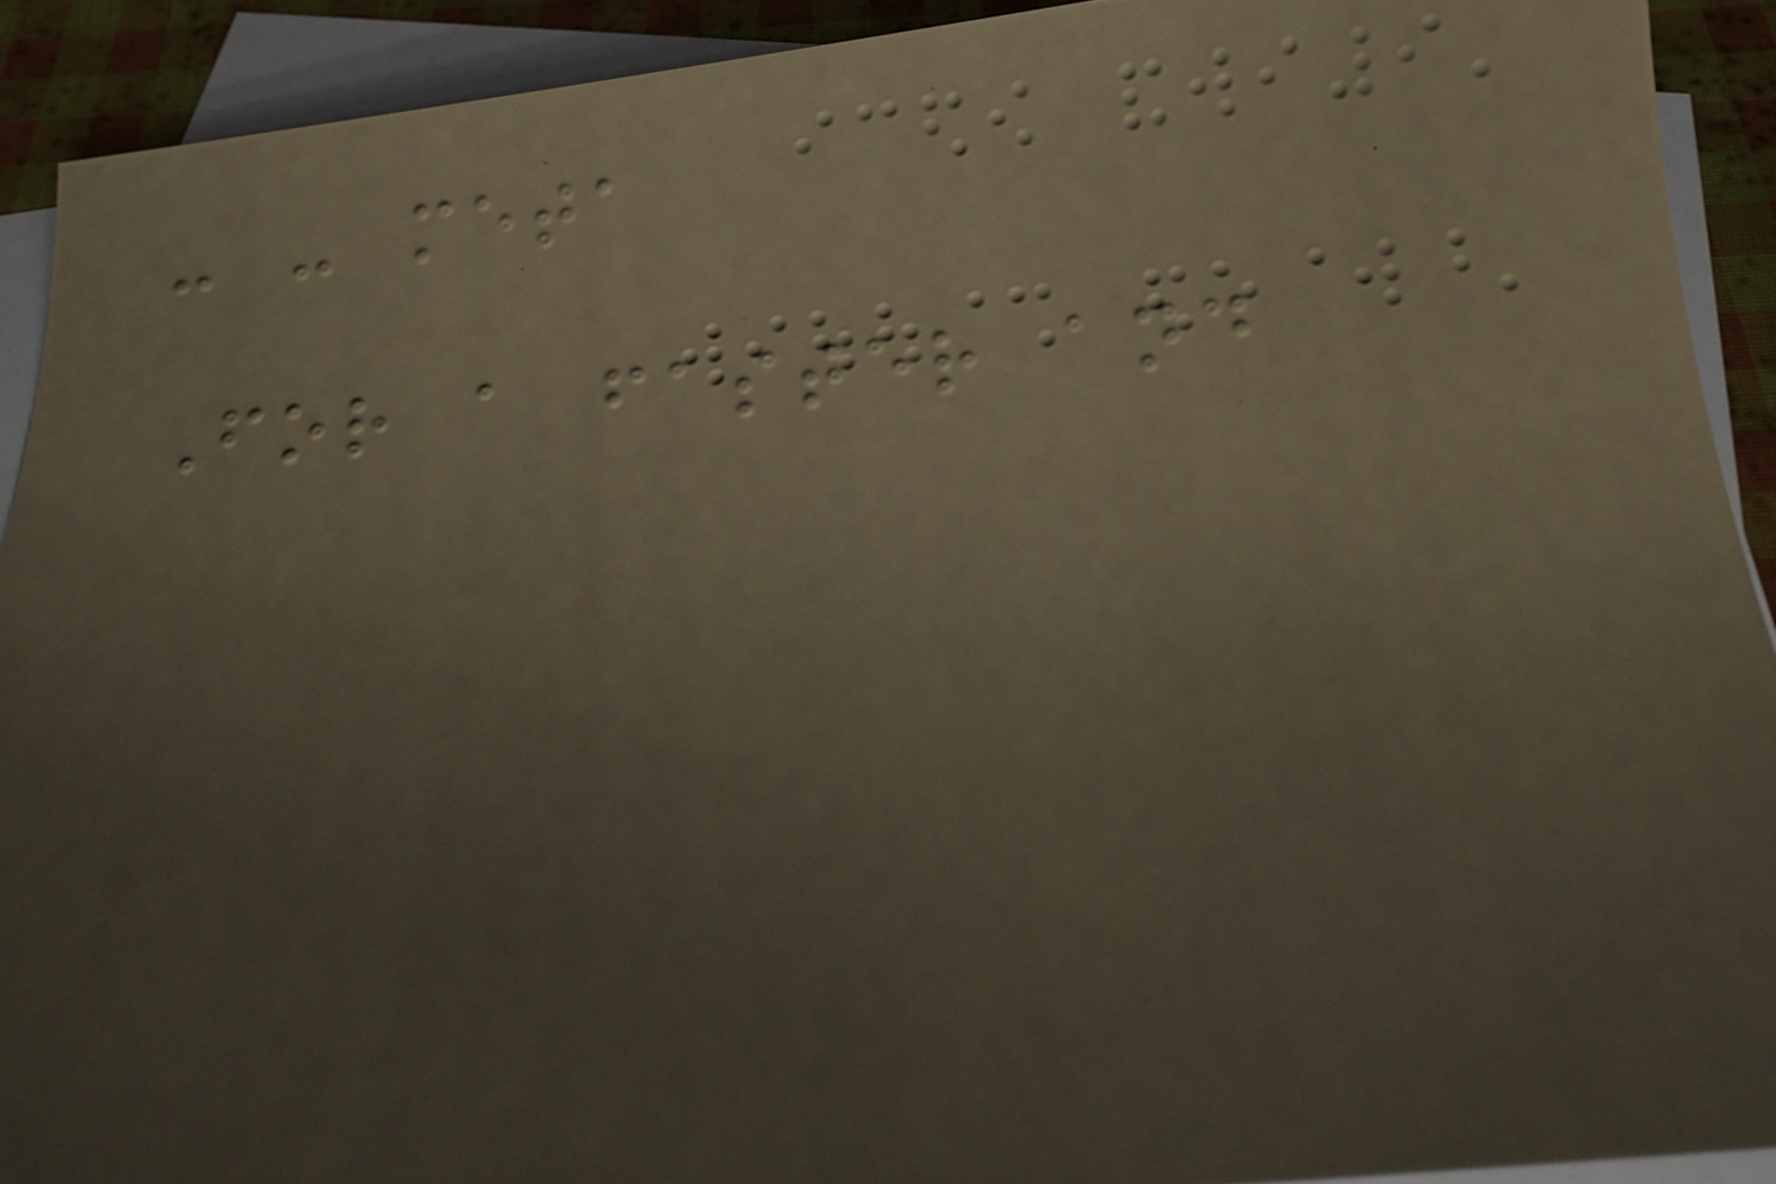- - meta
For a faster and
